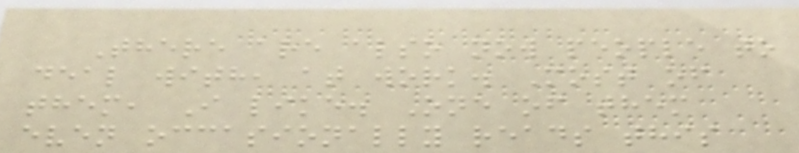There are also now people to
deal with, at work. Most of
them, I like. One of them
even occasionally reads this
